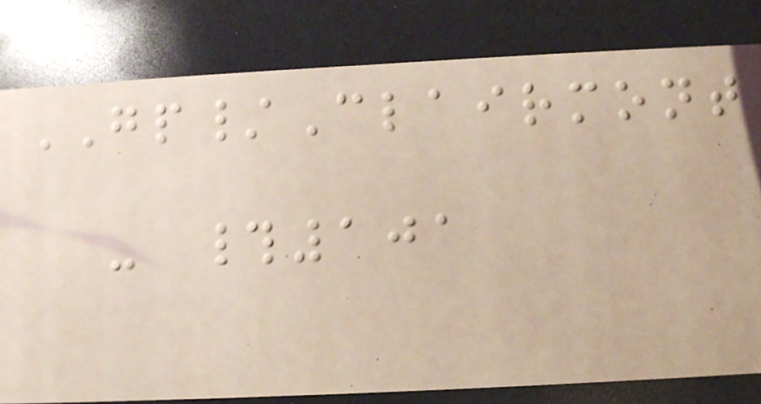GP/Clairmont
- #101
